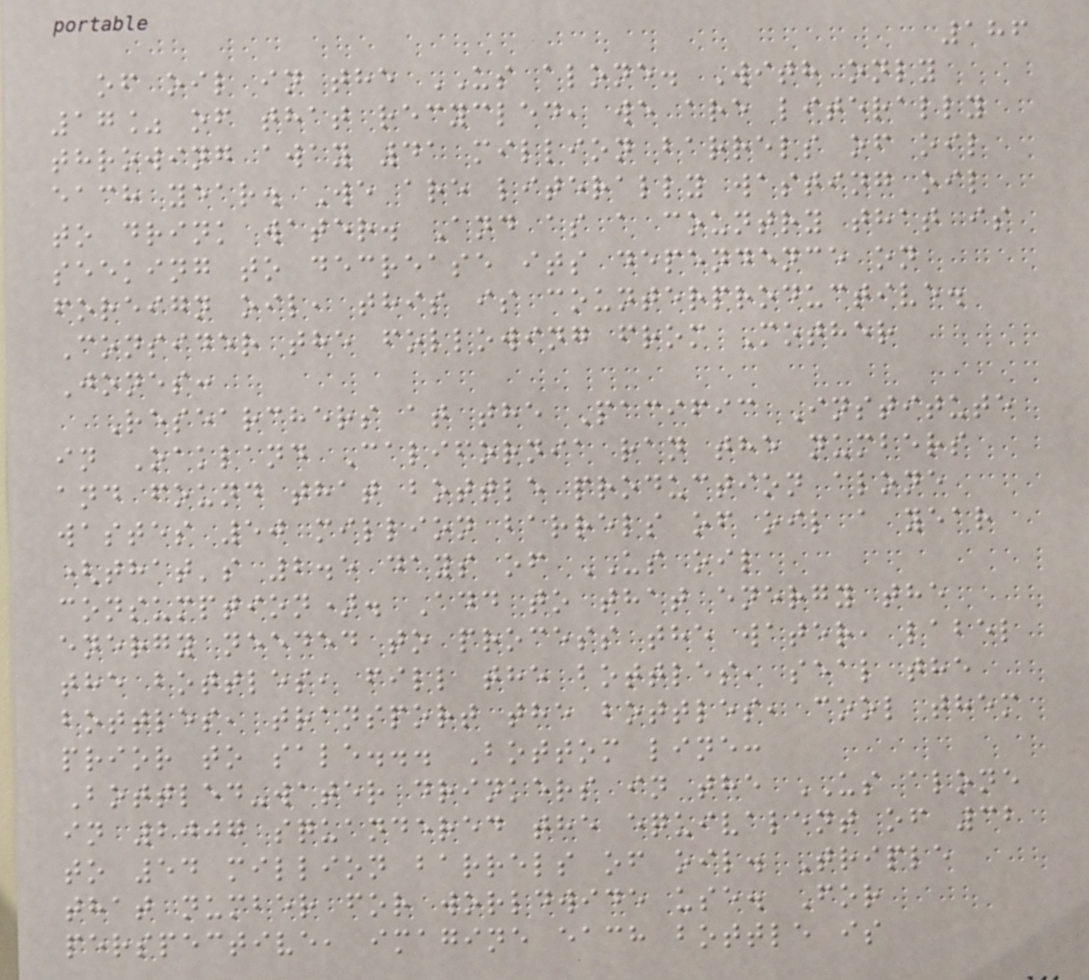186
of oil in the US alone. With only
17% of that recycled, we are literally
throwing away 41 million barrels of oil
each year. We are literally wasting oil
to drink water. And as a country that is
seeking to decrease its dependence on
foreign oil, this is counterproductive.
Consider the following from Mother
Jones:
Researchers at the Pacific Institute
in Oakland California ran the numbers
and found that bottle production alone
wastes 50 million barrels of oil a year
(that's 2.5 days of US oil
consumption). Add to that energy the
energy needed to process the water, label
the bottles, fill the bottles, seal the
bottles, transport the bottles, cool them
prior to sale... Bottom line:
Bottled-water drinkers in the US alone
in 2007 squandered the equivalent of 32
to 54 million barrels of oil. Triple
that number for worldwide use. For
perspective, imagine each bottle is
